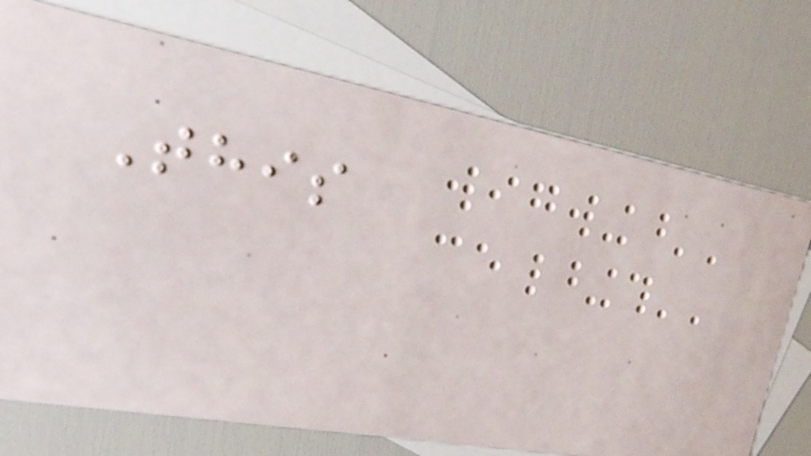This
